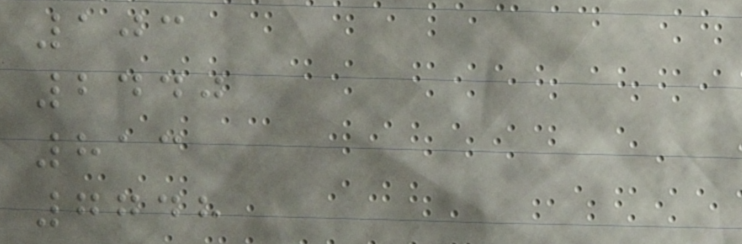103
2440
813
7748
